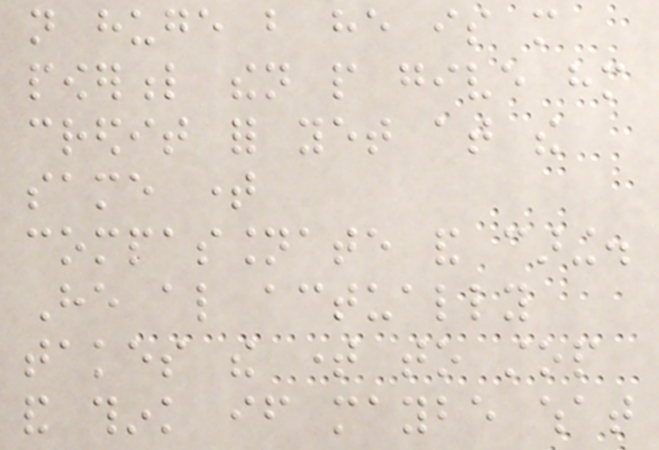not huge but he is more
powerful then people give him
credit for yet at the
same time
compassionate and caring.
He also actually
takes the time to stop
and think if maybe what
